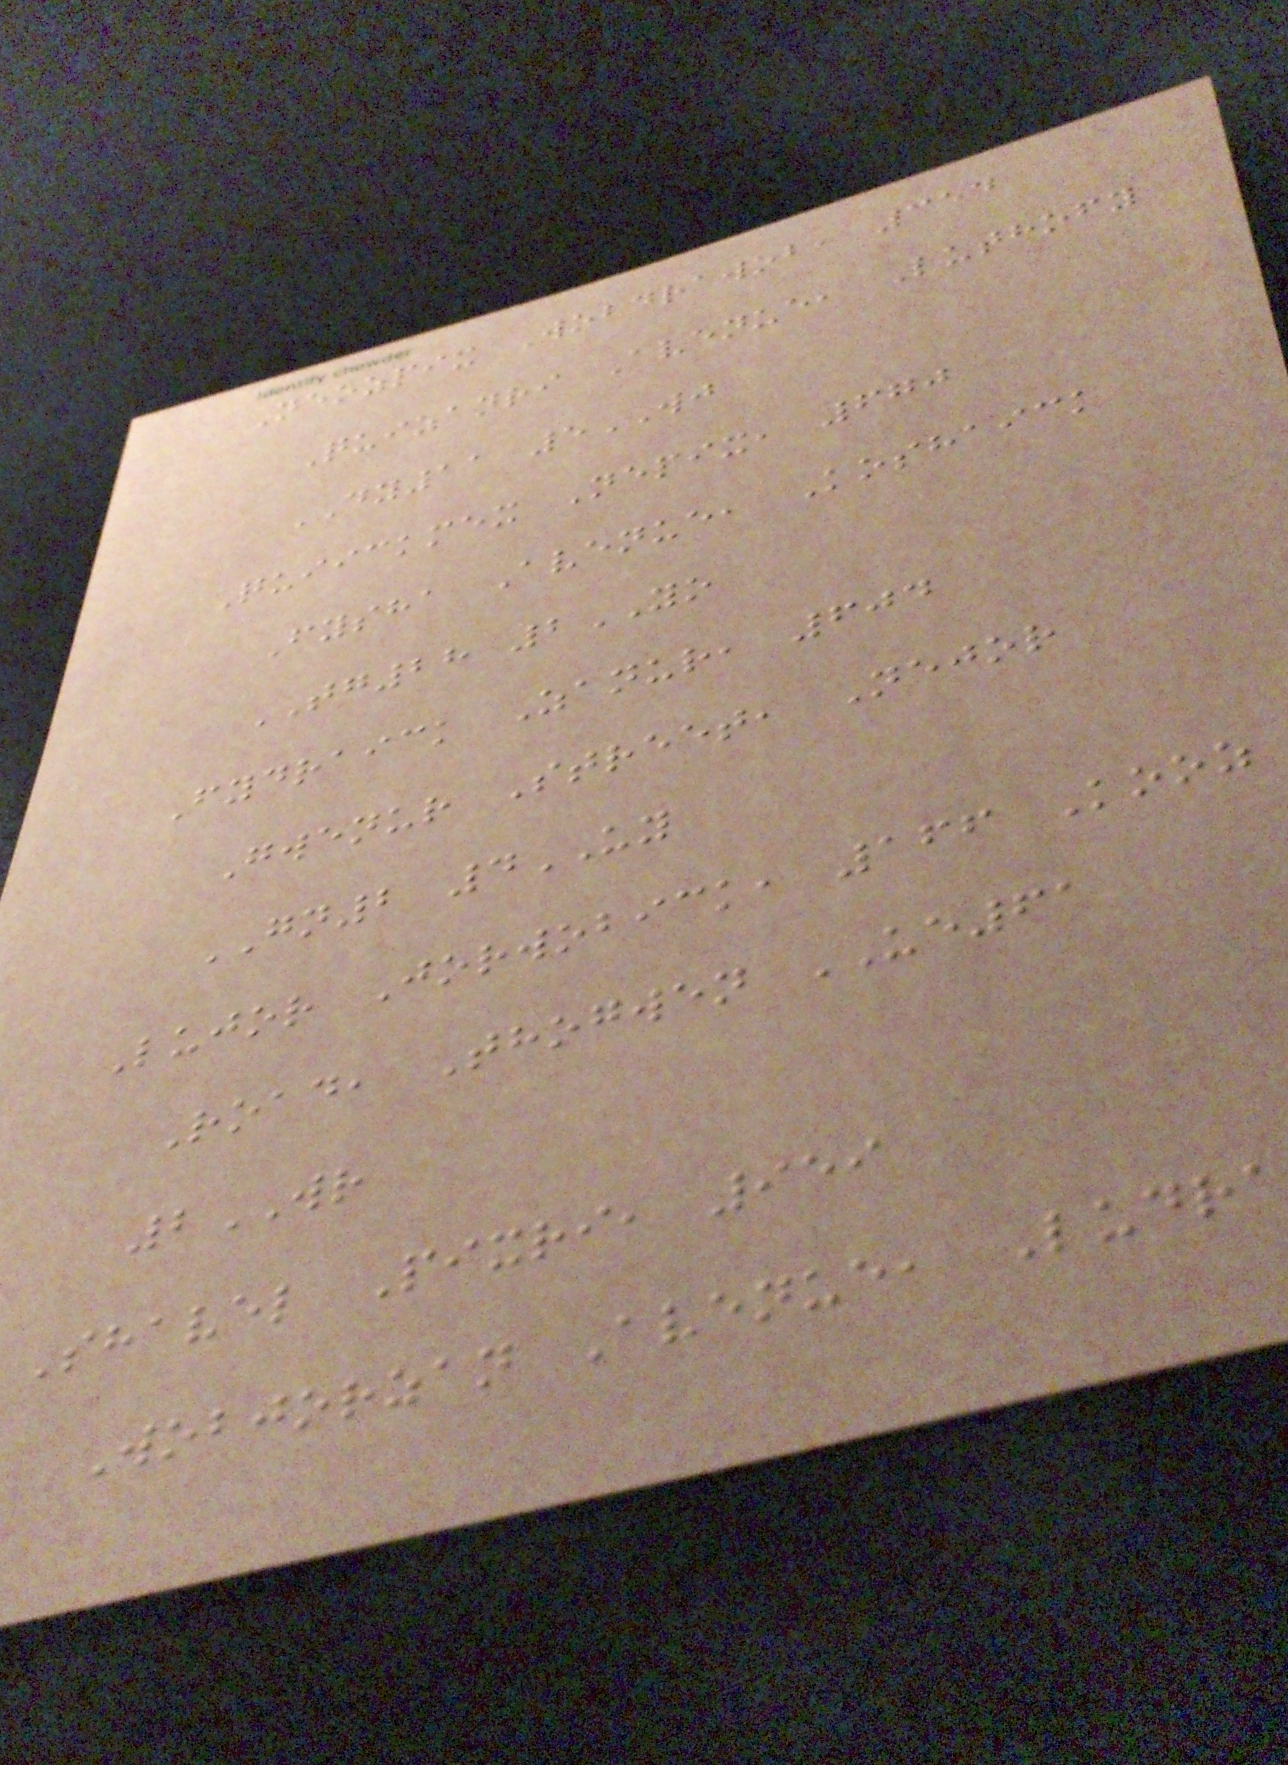Neozpix Wobdrawob, 354
Quizanri Avenue, Luthofy
DY11 5WJ
Quiickmex Nepix, 670
Fysha Avenue, Koshaick
TG28 2YO
Fydraick Zanur, 604
Gwenur Street, Nejor
GN2 4UY
Lujor Jorwobick, 166 Kooz
Road, Thogwen UE61
2WR
Shavel Pixri, 959
Wobjorzan Avenue, Ludra
